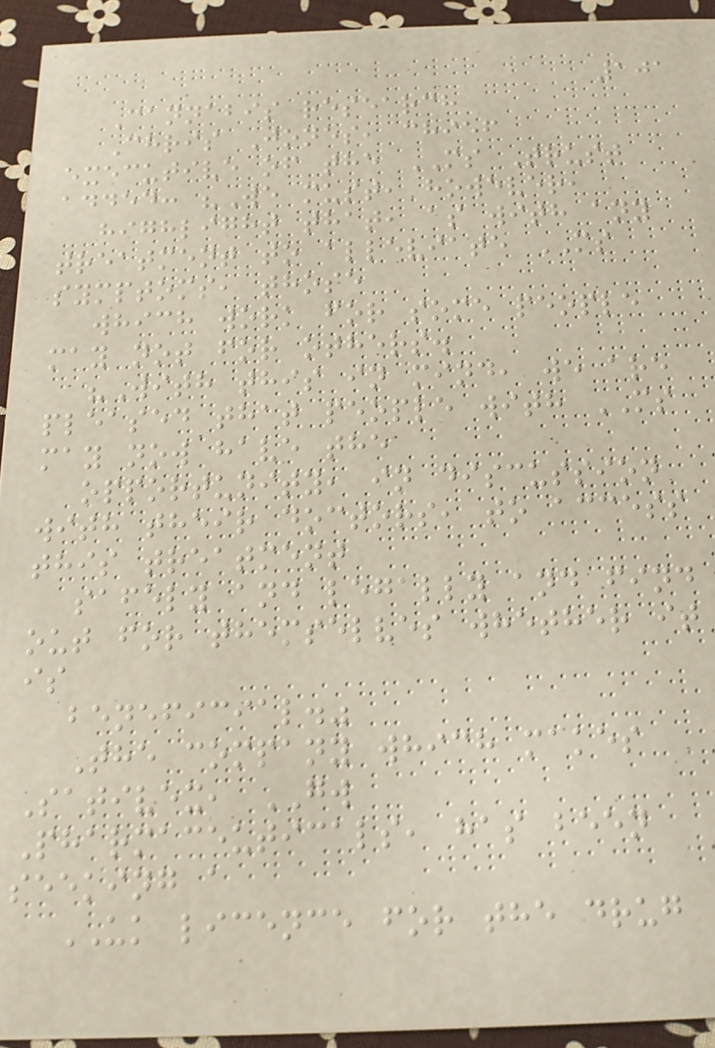101
Cannabis research
Chris Jones, chief
executive of the MS Trust
added: "We must, however,
highlight that, as with any
treatment to alleviate MS
symptoms, those
which work for some people
may not for others.
"With this in mind, we are
pleased that people with MS
may now have the
opportunity, in discussion
with their doctors, to access
this treatment
safely and legally and find
out for themselves whether it
is
beneficial."
The company which makes
Sativex, GW
Pharmaceuticals, has been
seeking a
UK licence for the drug
